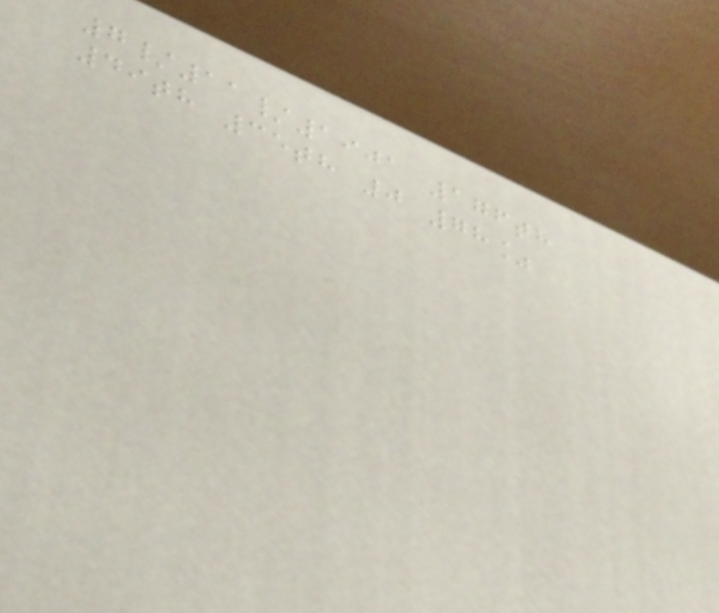7/11/1901 176th
49th 35th 0 78%
